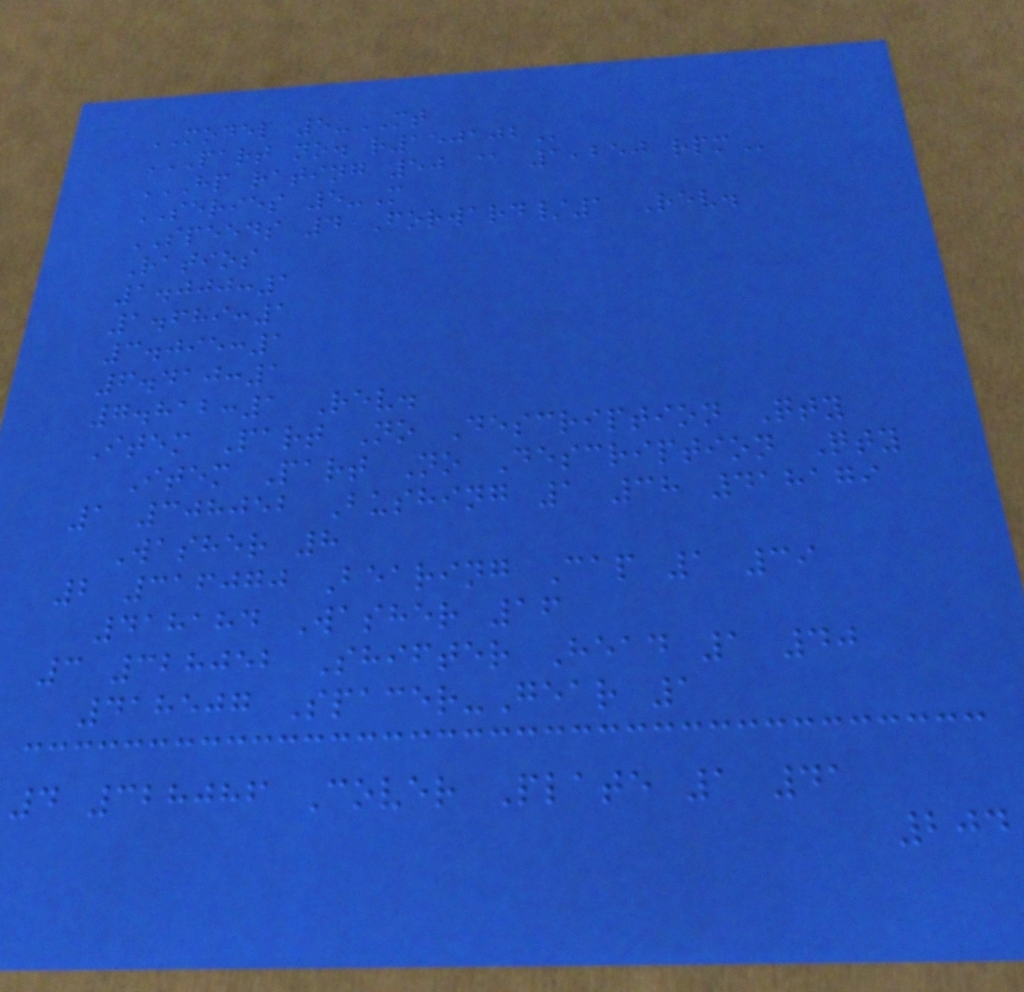MODEL 5-MT
PART NO. R150102
HP RATING 50 @ 1,250 RPM
SERIES 5-M
SPEEDS 4 Forward/1 Rev.
Ratios
1.000:1
1.689:1
3.095:1
6.410:1
7.812:1 Rev.
Item Part No Description Qty
Item Part No Description Qty
1 308052 Bushing 1 38 418179
Washer 8
2 316070 Bearing Cap 1 39
418184 Washer 16
3 328052 Shifter Head 1 40
418507 Spacer-Gear 1
4 328086 Cover Plate 1 41
204
